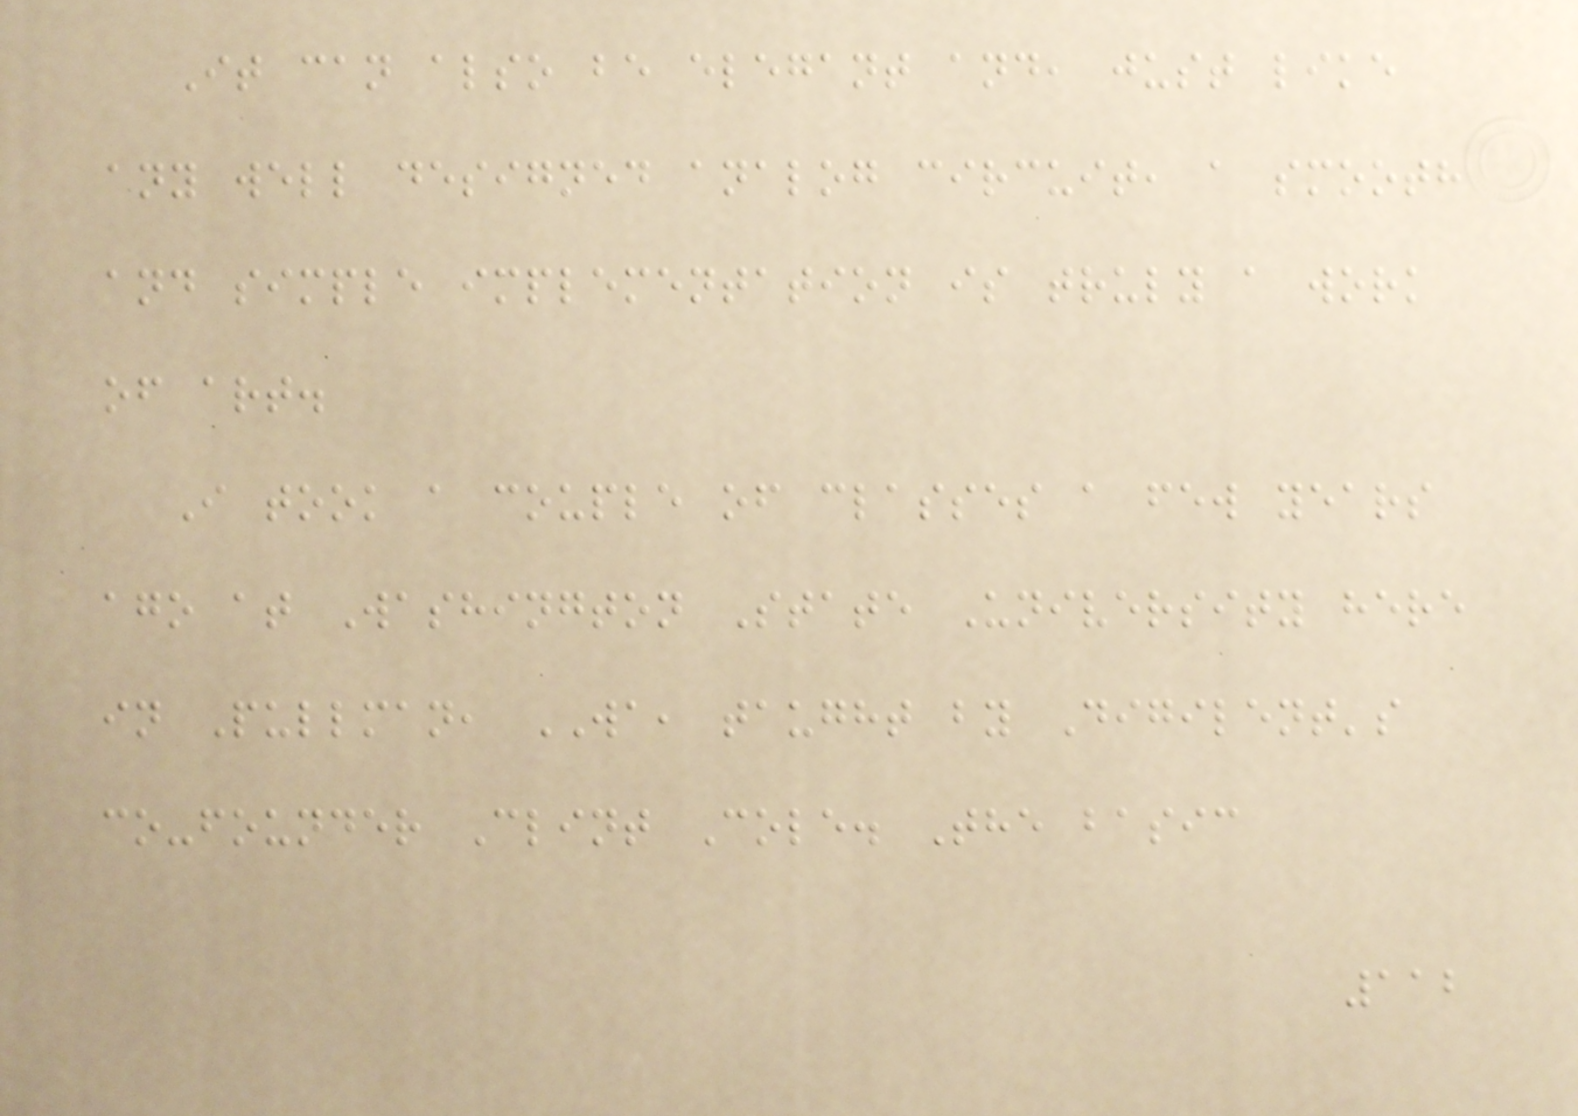It can also be elegant and, just like
any well designed analog circuit, a smooth
and simple implementation is truly a work
of art.
I took a couple of classes a few years
ago at Washington State University here
in Pullman, WA, taught by Digilent's
co-founder Clint Cole. The basic
112
